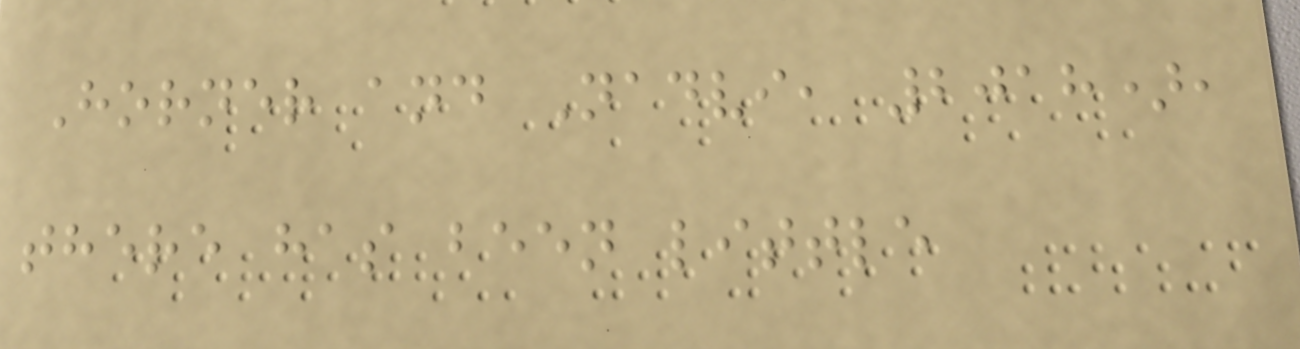Horner and Nadvi, 2018),
there has been little
